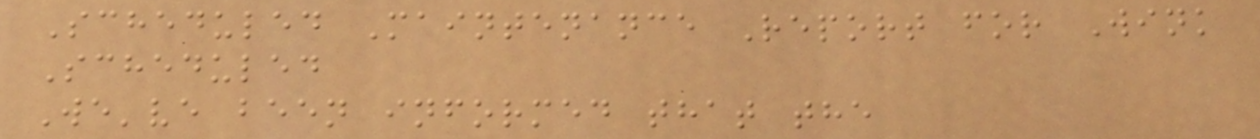Scheduled Maintenance Report for Wink
Scheduled
We've been informed that the
